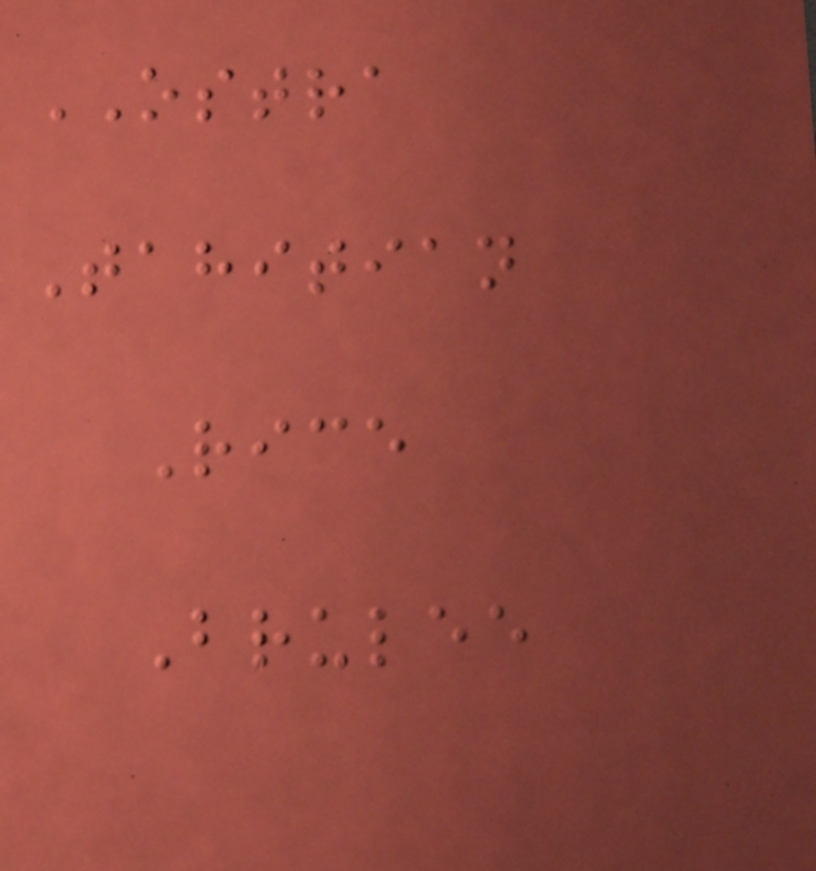OSTRA
Tahitian
Rice
Brulee
